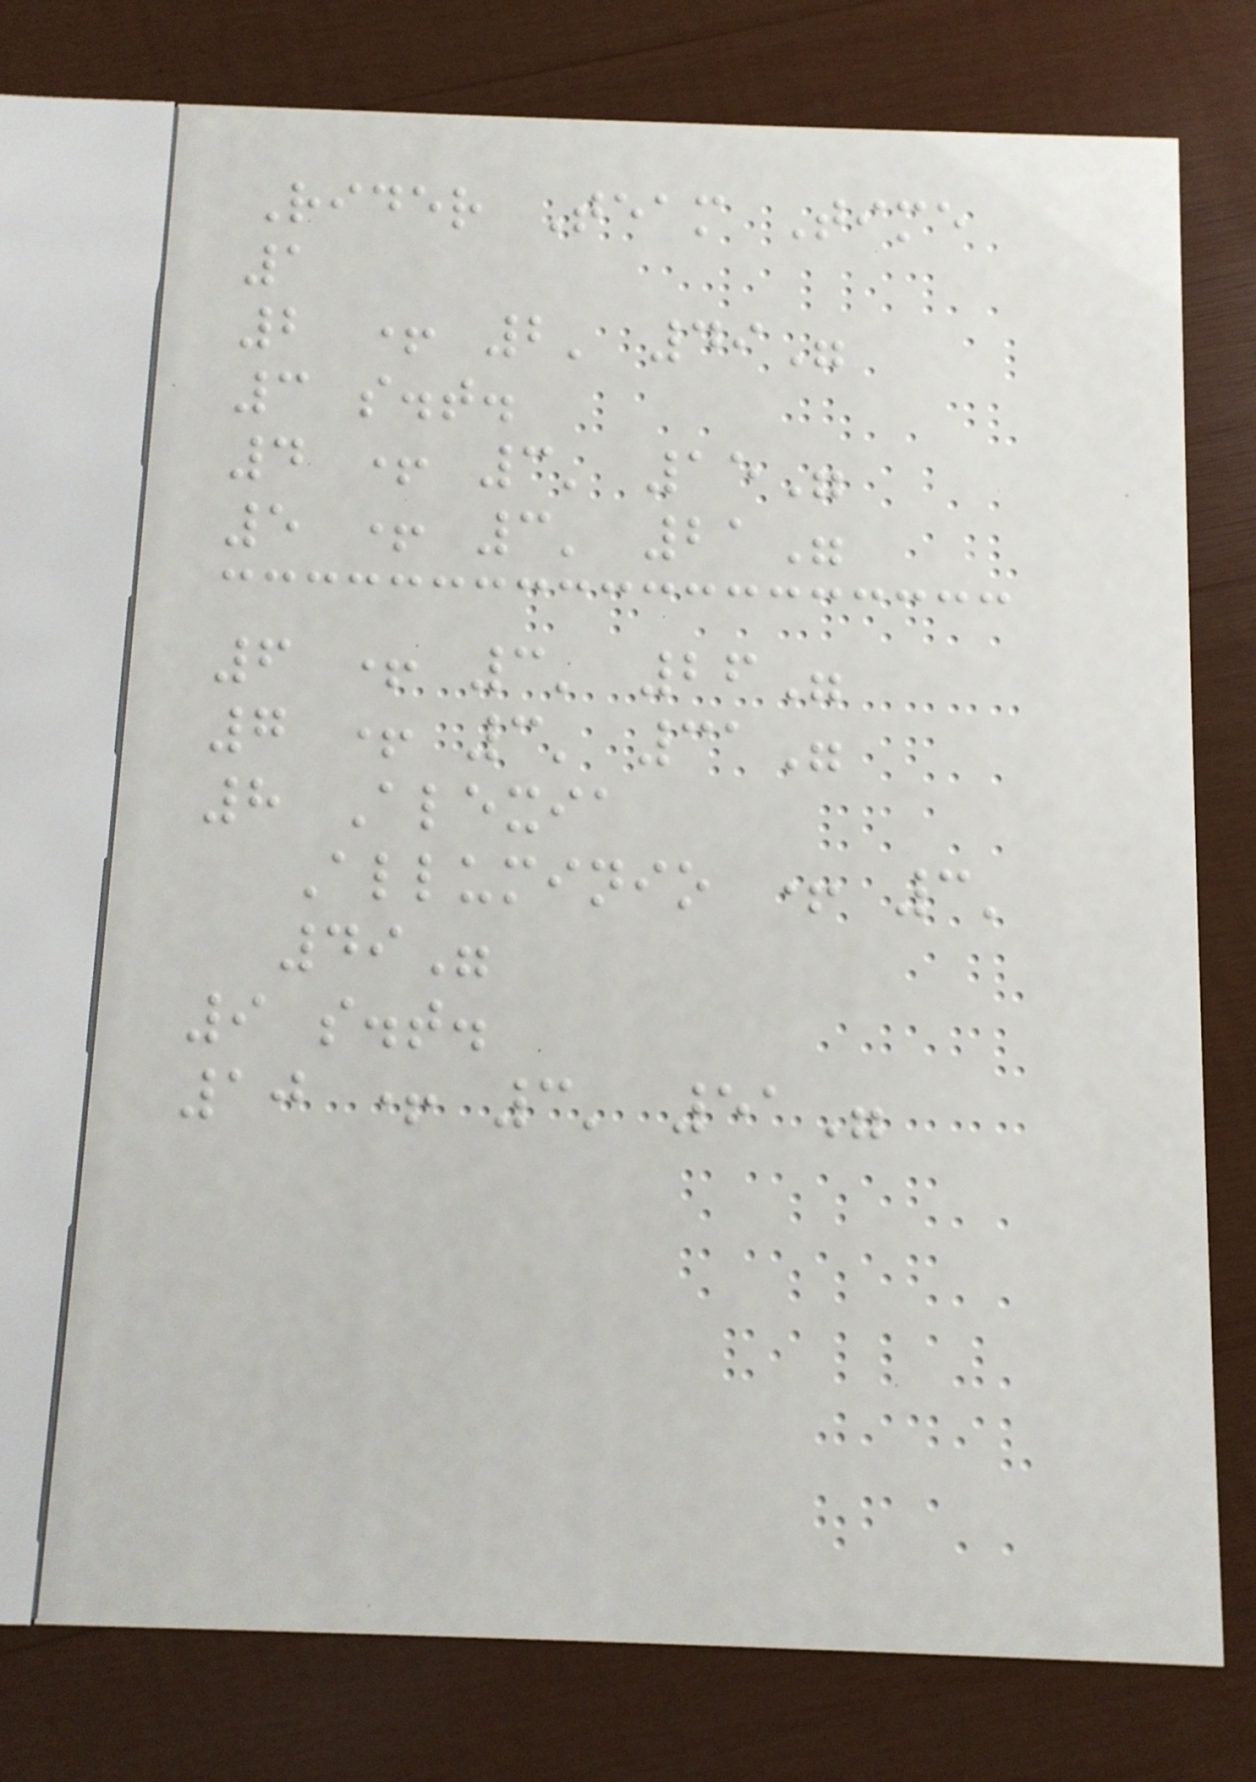Rider Team Time
1
2 + 2' 49"
3 s.t.
4 + 3' 15"
5 + 3' 21"
6 + 3' 26"
7 + 3' 31"
8 Alexia
Alluminio + 3'
49"
9 s.t.
10 + 3' 51"
